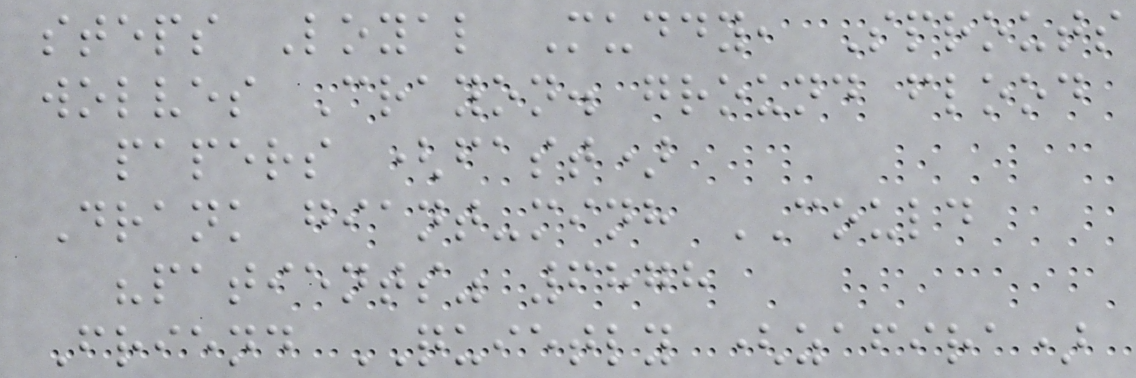steps Loyal Muddy, Sprouts
wolves Crayon. ground flood
papers (fast)
Drank giant-minh COULD
"patients" 6878
Friend QUIETLY (zafira)
